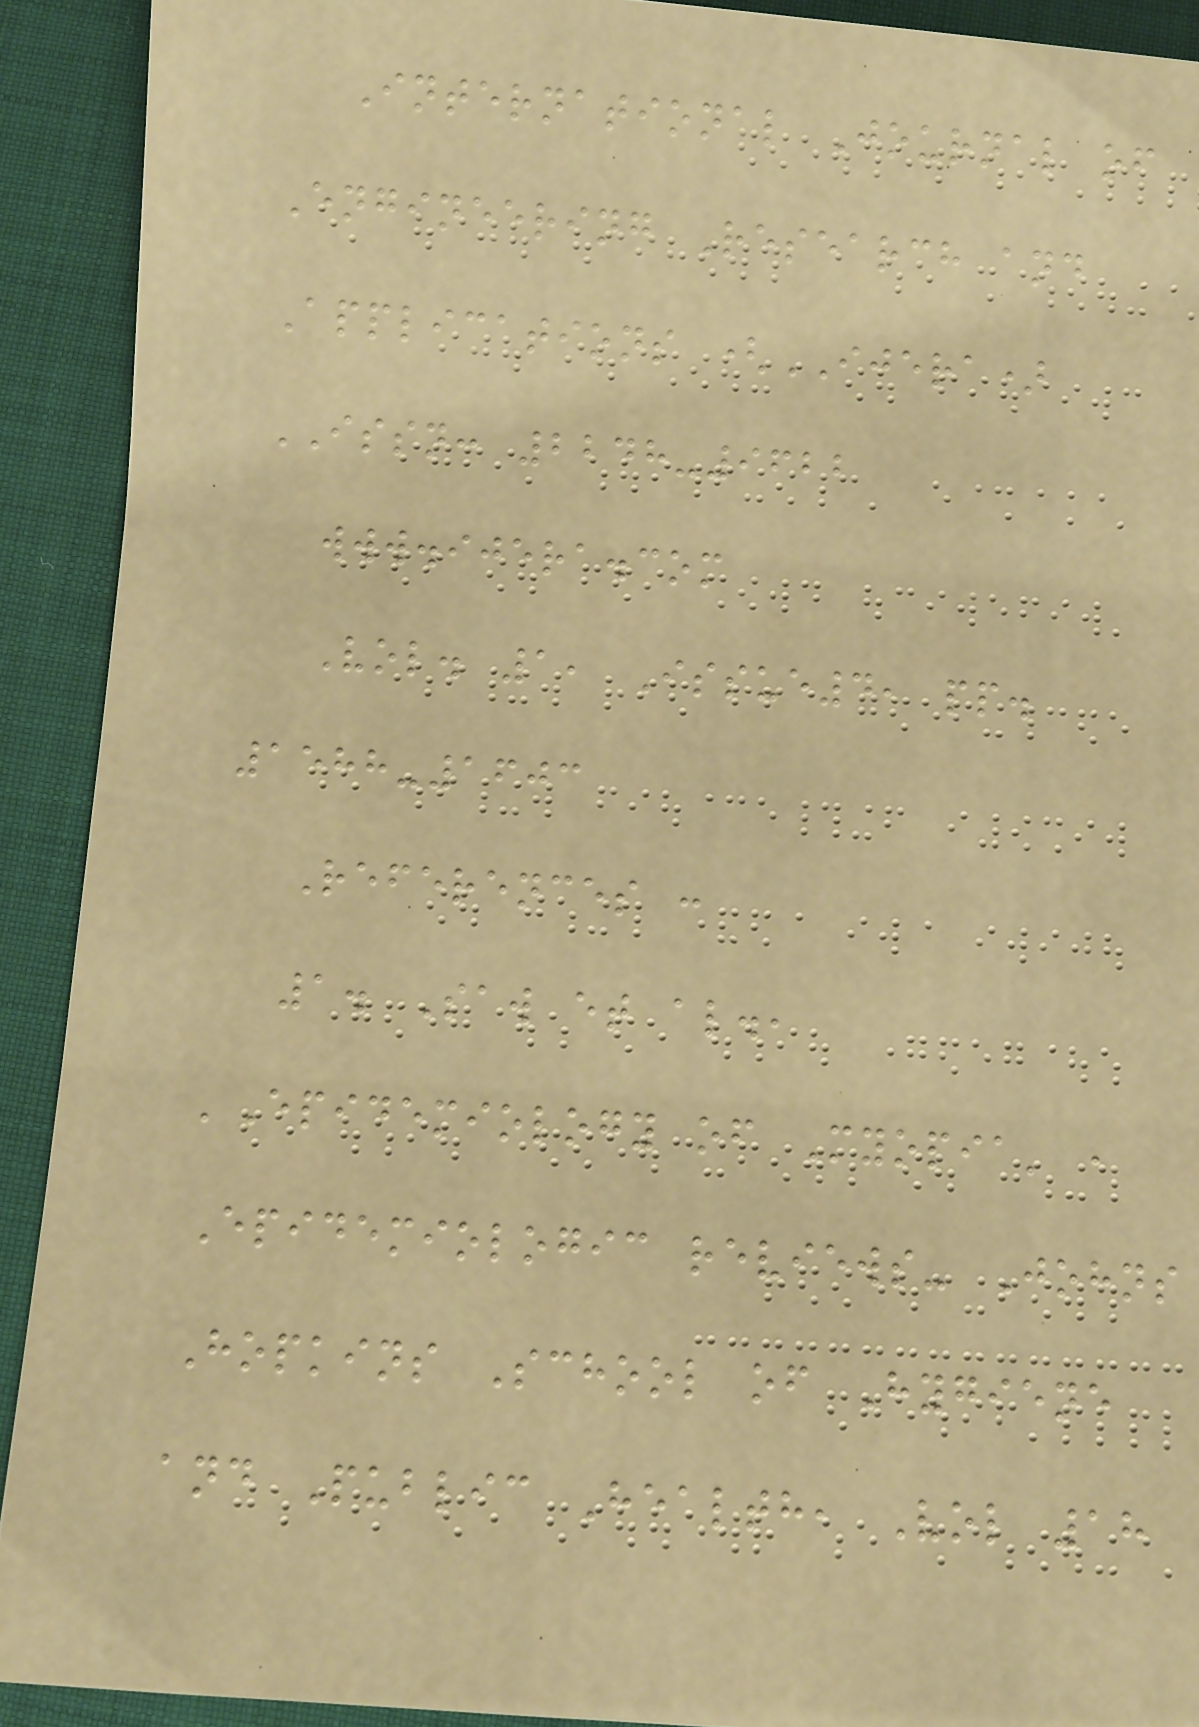International Journal of
Engineering Research and
Applications (IJERA)
ISSN: 2248-9622
www.ijera.com
Vol. 1, Issue4, pp.
1588-1603
References :
1. Saw et al.,
'Epidemiology of Myopia' ,
Epidemiologic reviews- Johns
Hopkins School of Hygiene
and Public Health, Vol 18
